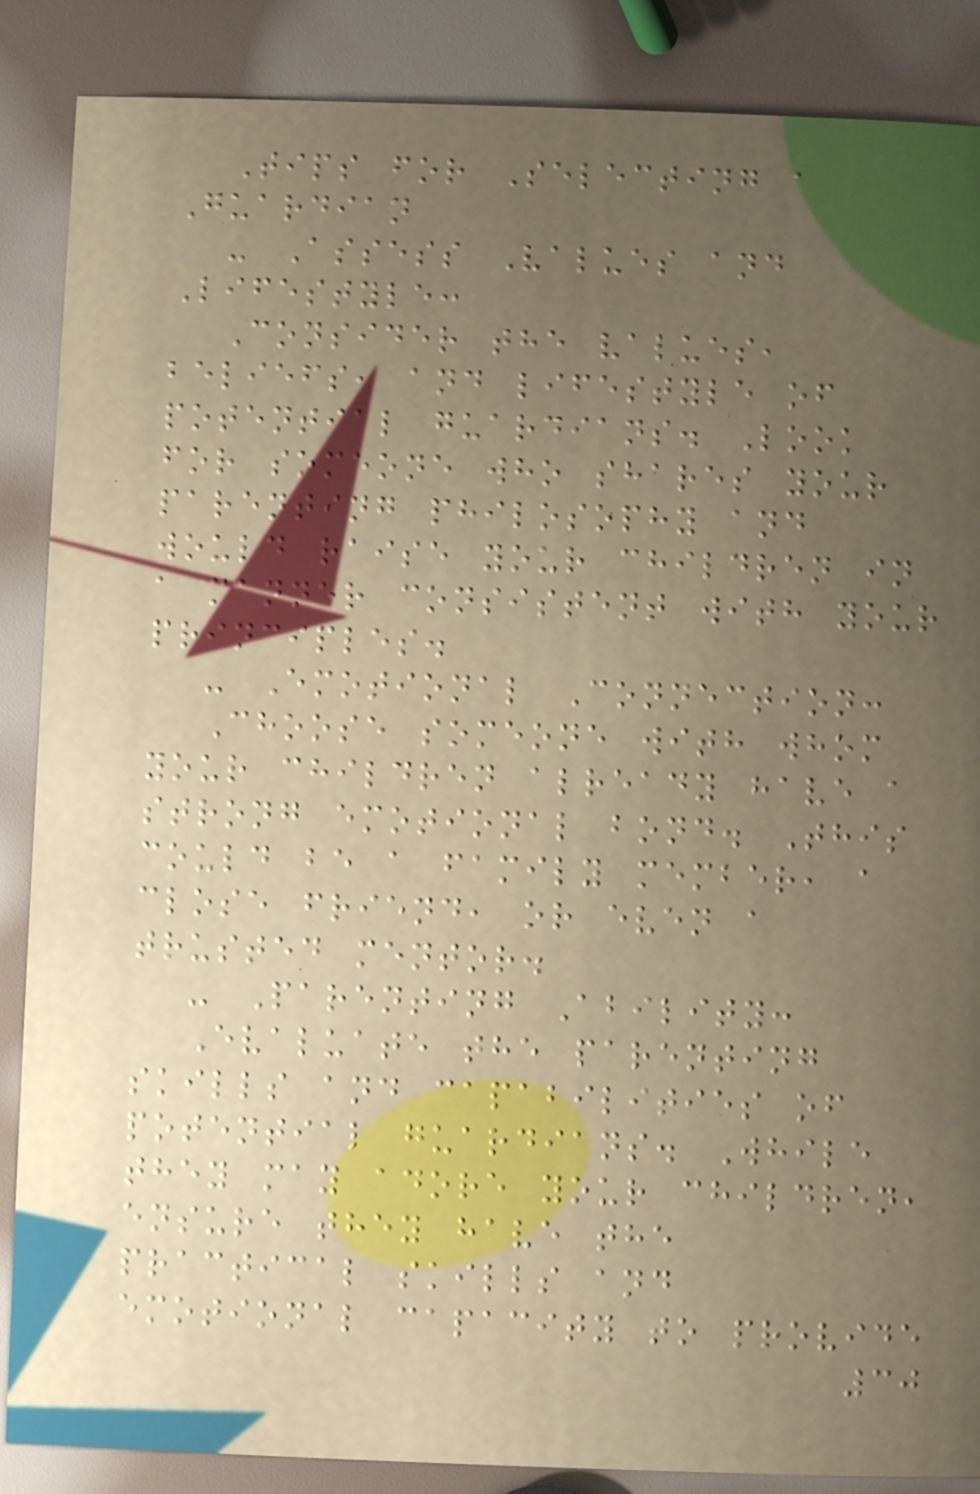Tips for Selecting a
Guardian
- Assess Values and
Lifestyle:
Consider the values,
beliefs, and lifestyle of
potential guardians. Look
for someone who shares your
parenting philosophy and
would raise your children in
a manner consistent with your
principles.
- Emotional Connection:
Choose someone with whom
your children already have a
strong emotional bond. This
could be a family member, a
close friend, or even a
trusted mentor.
- Parenting Ability:
Evaluate the parenting
skills and capabilities of
potential guardians. While
they may adore your children,
ensure they have the
practical skills and
emotional capacity to provide
30
